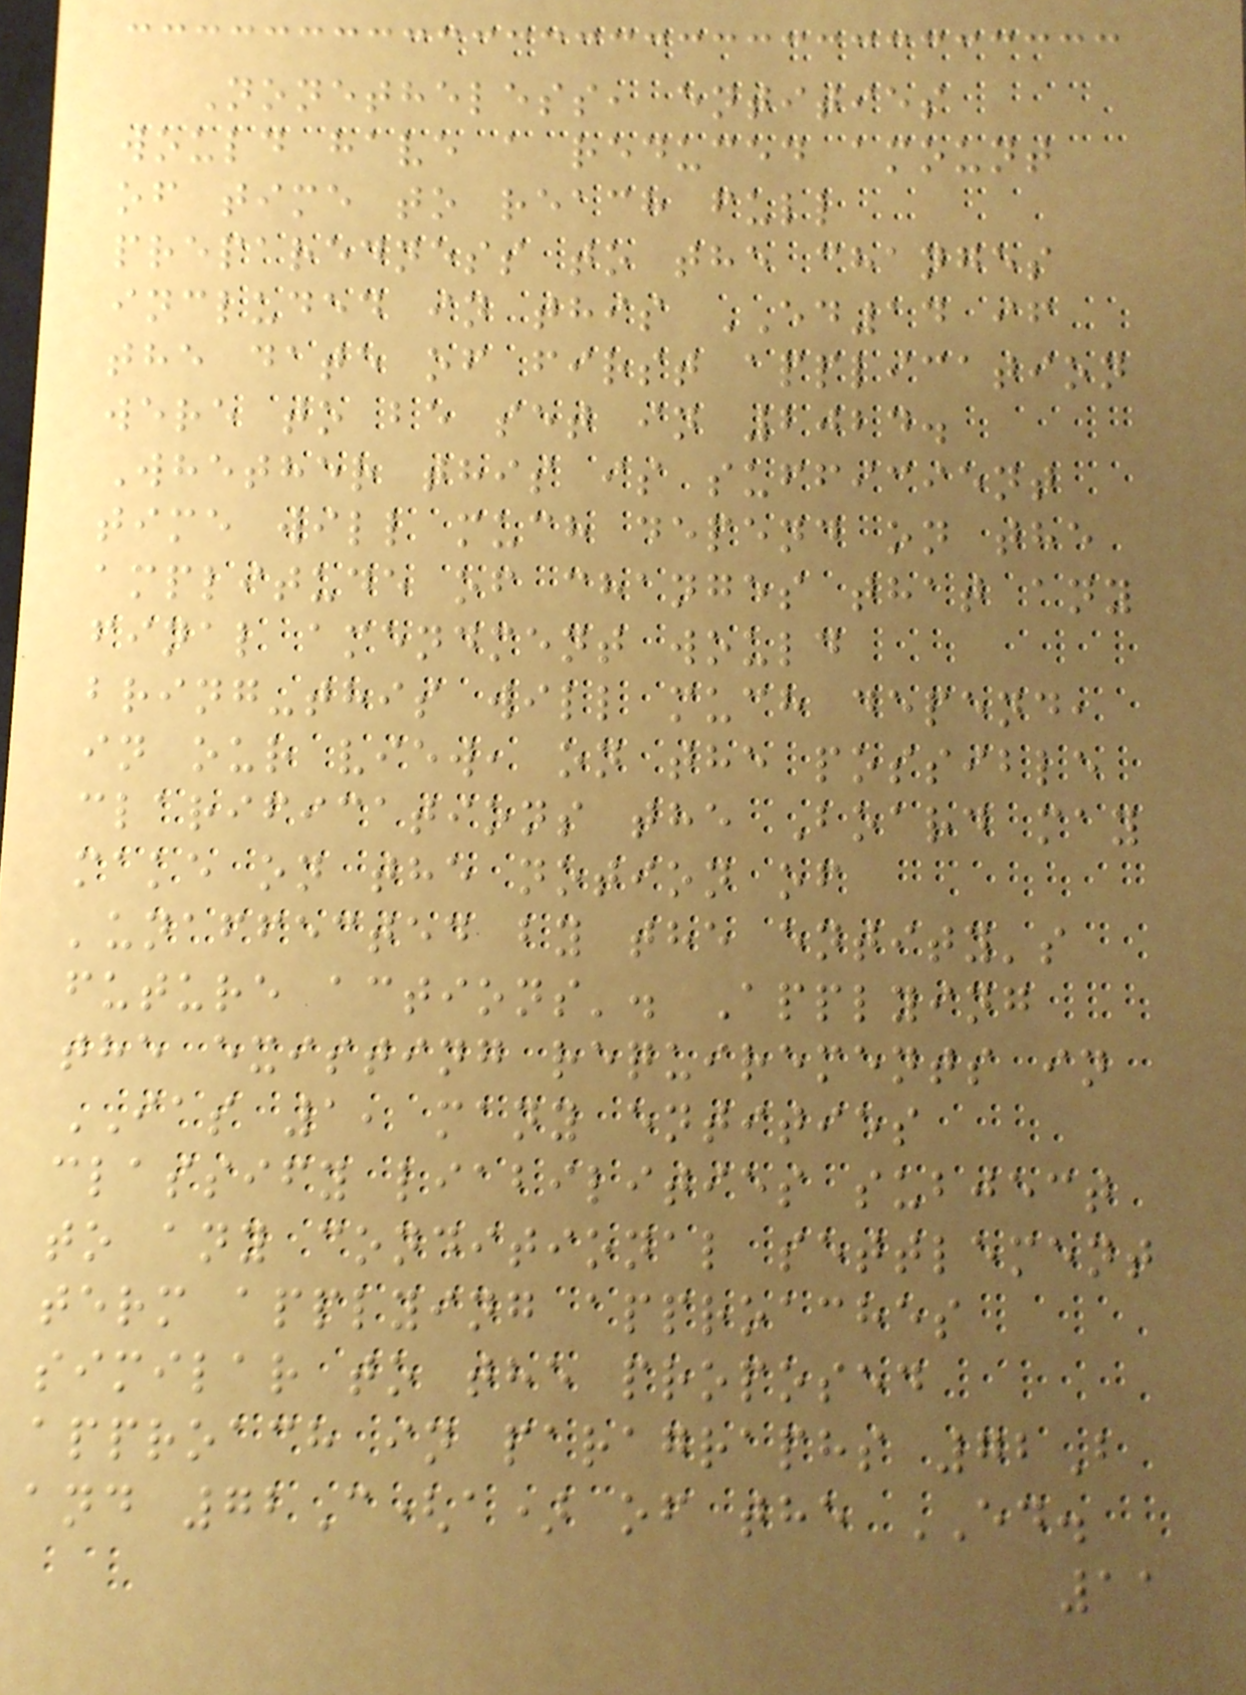Nonetheless, entities
would have a reduced amount
of time to reach full
preparedness to the changes
included in this ED14 if
the date of first application
were to be set in 2024.
Whether this is sufficient
time will much depend on the
amplitude of changes that any
final amendment would
bring-this will much depend,
in our view, on the possible
clarifications the Board may
make on the notion of
'unaffected by the entity's
future actions'. Applying
the existing requirements in
IAS 1, many entities
classify liabilities subject
to any conditional settlement
term applying approaches
similar to the proposed
approach in paragraphs 72B
and 72C(a) of the ED.
11
